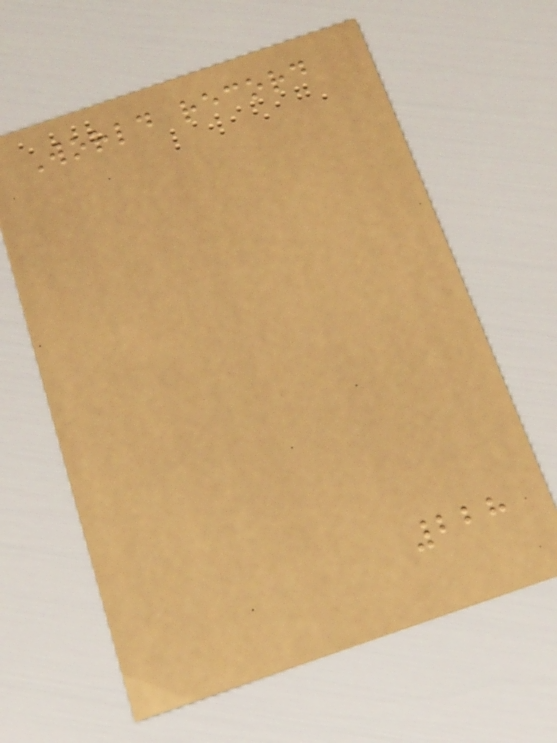World record
228
